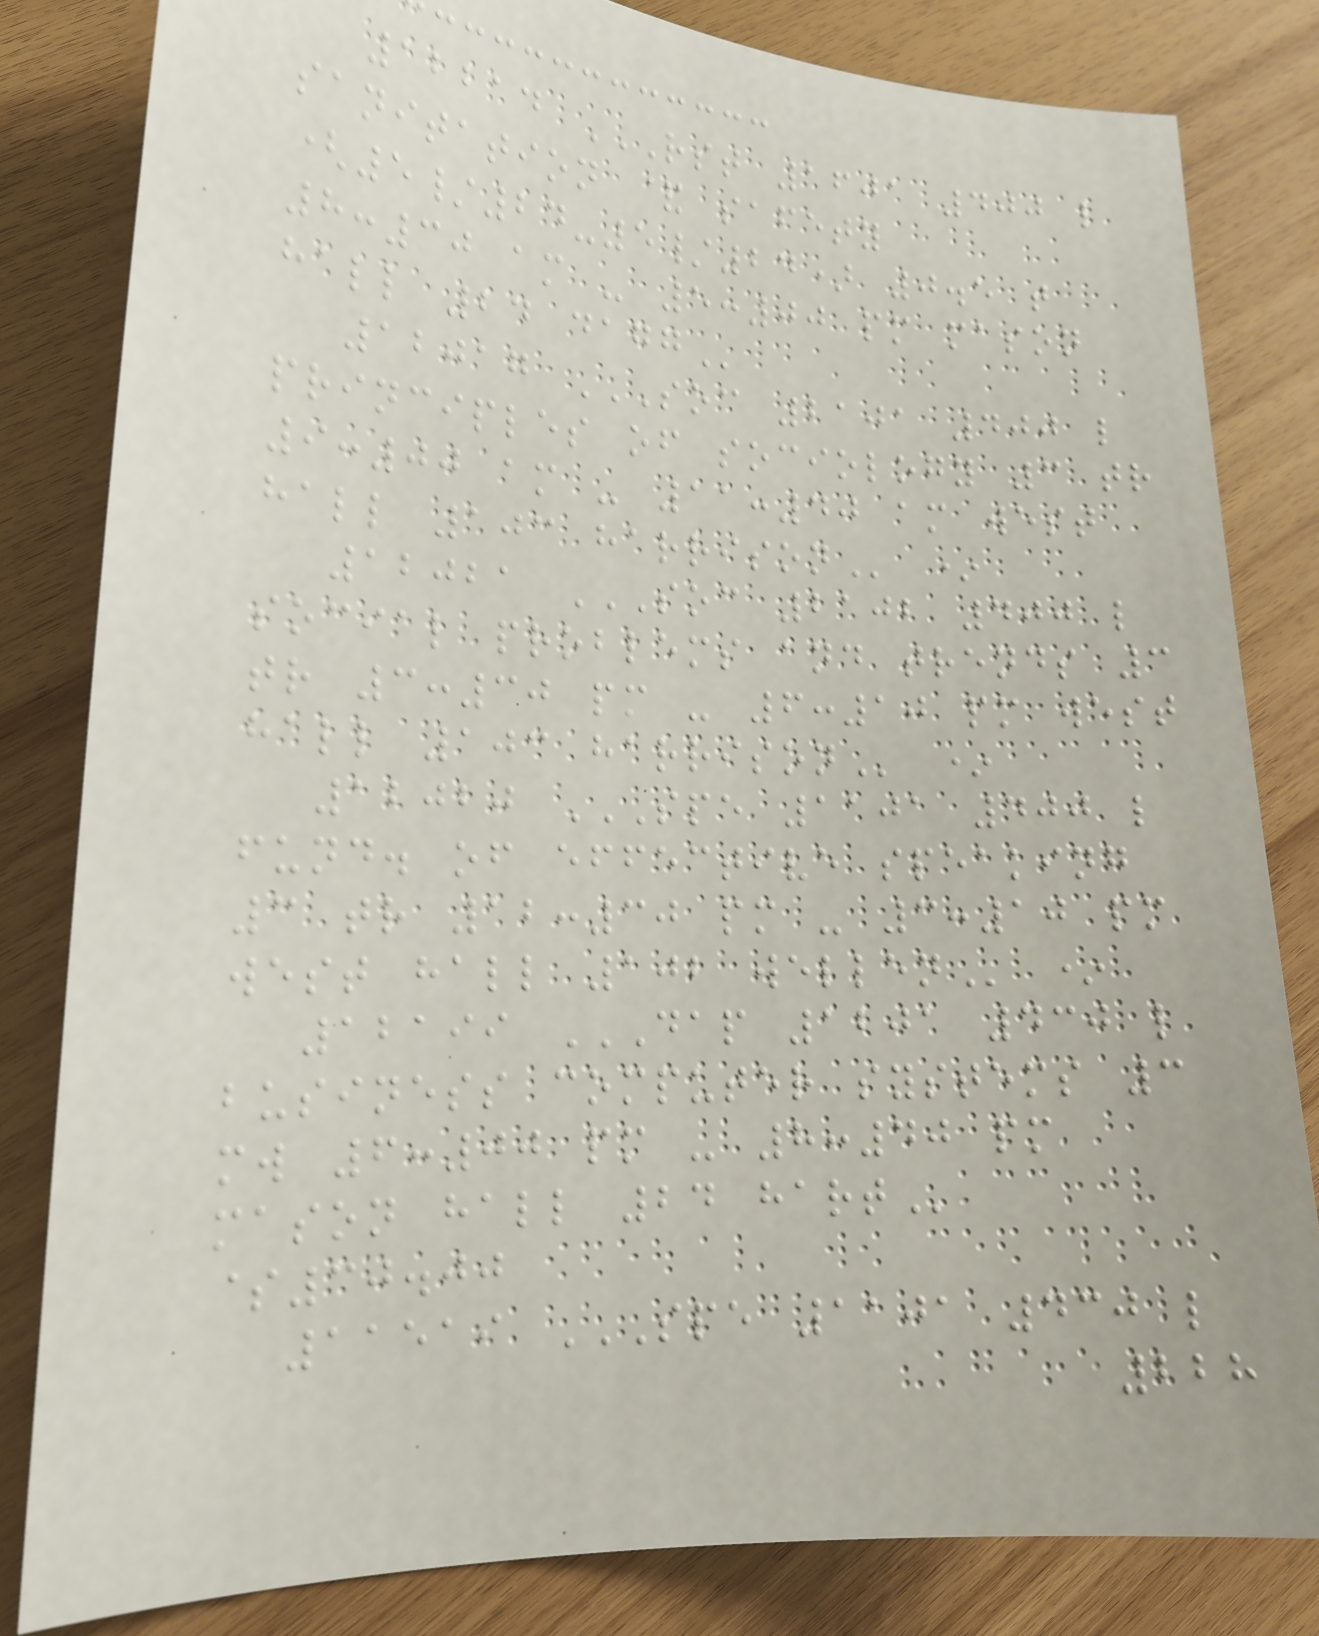12214 RST 1601 400 L
SANITATION & SAFETY
(5/24-5/24) 0.5 T
8:30 AM - 5:00 PM MASON
HALL 24 DAGG
12017 SOC 2101 400 L
PRINCIPLES OF SOCIOLOGY 3 TR
9:00 AM - 11:40 AM WEST
HALL 103 HARRISON *
12021 SOC 2102 400 L
SOCIAL PROBLEMS AND TRENDS 3
TR 3:30 PM - 6:10 PM WEST
HALL 103 HARRISON *
12020 SPE 1101 400 L
FUND. OF EFFECTIVE SPEAKING
3 TR 12:30 PM - 3:10 PM
WEST HALL 102 WELLEN *
12199 DAP 1201 430 L
BUSINESS COMPUTER SYSTEMS 3
MW 6:00 PM - 8:40 PM
MASON HALL 24 HART
$30.00
11519 SPE 1101 430 L
228
